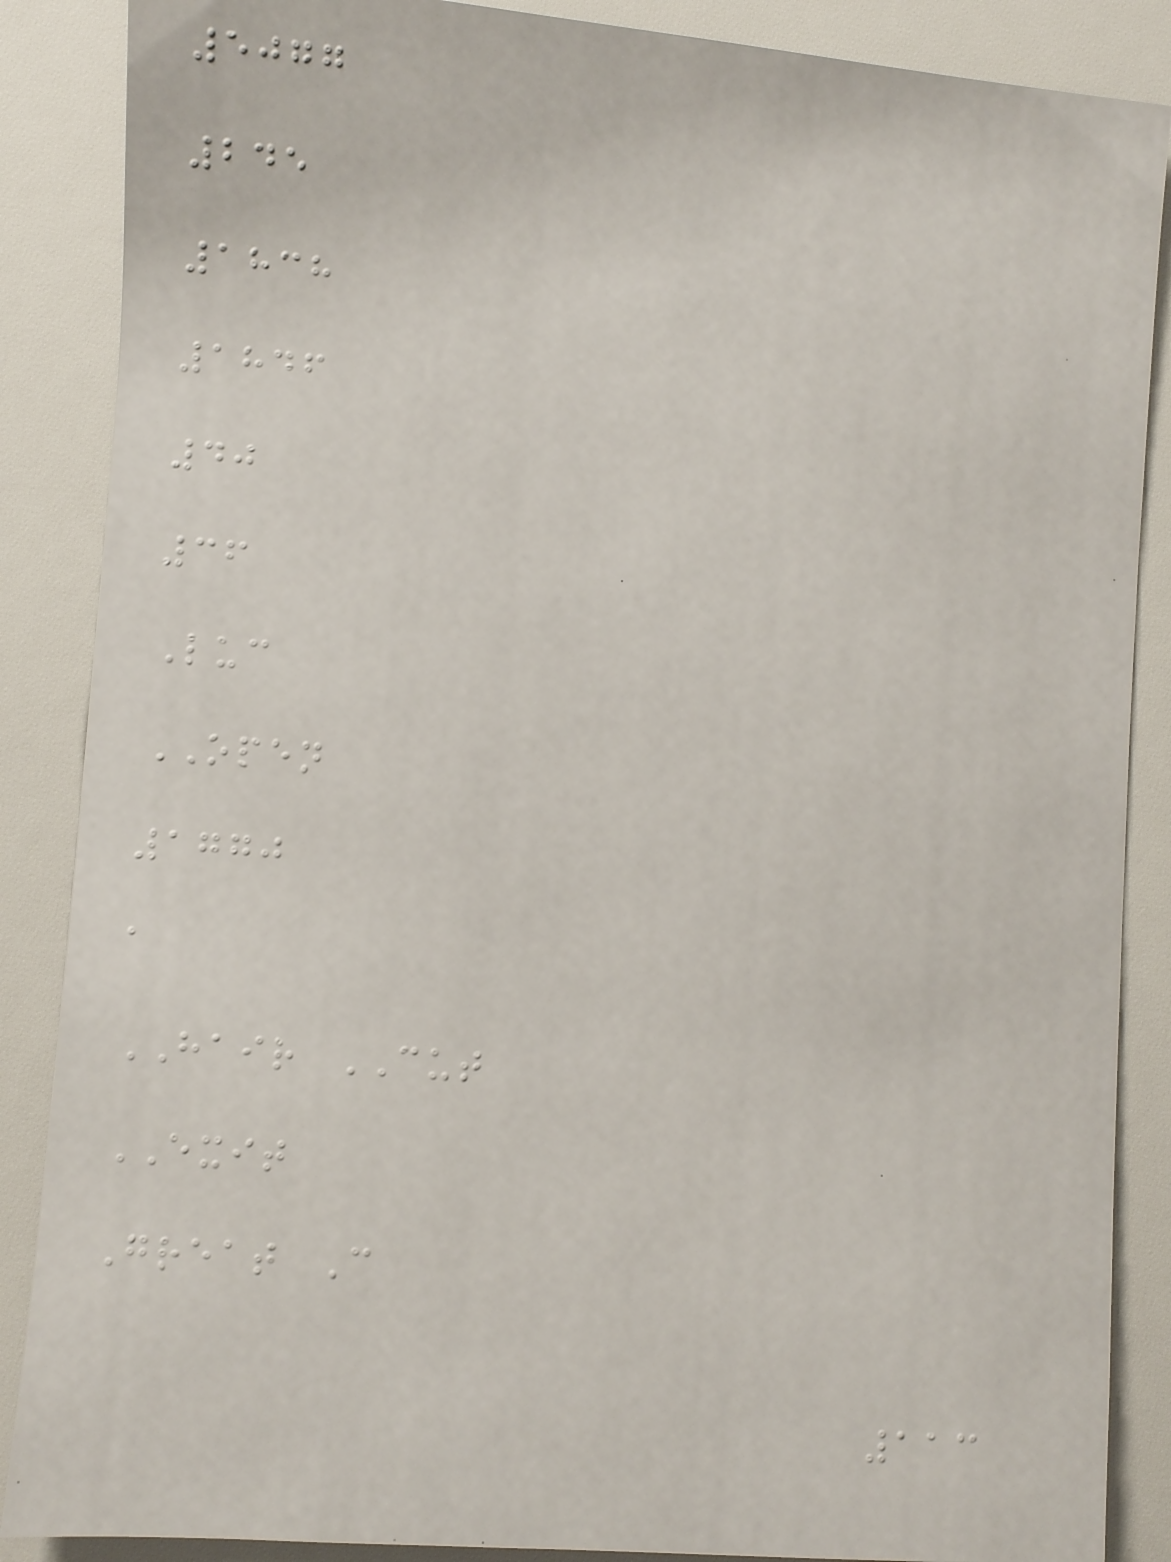5077
245
1838
1846
40
36
Luc
OPEN
1770
a
HAIR CUT
EXIT
Great C
113
